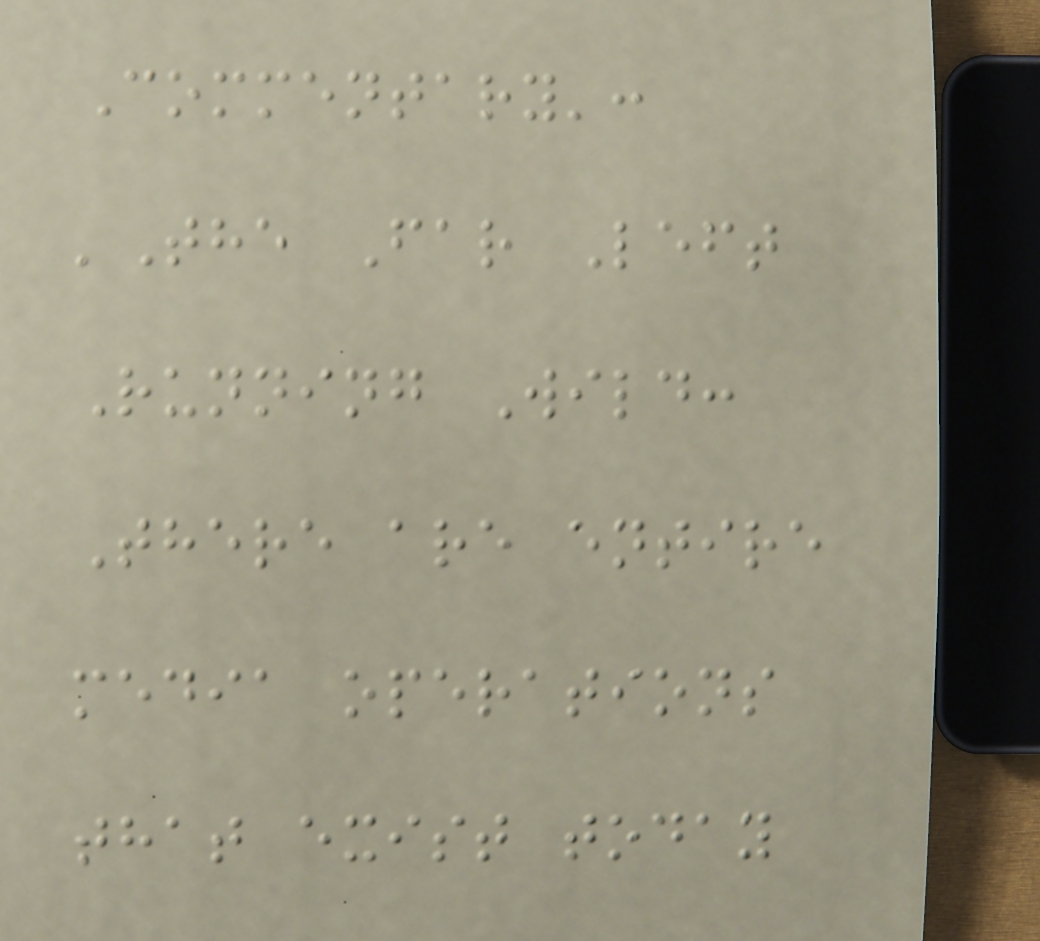Commentary':
'The Far Left
Running Wild:
There are entire
media operations
that exist today
